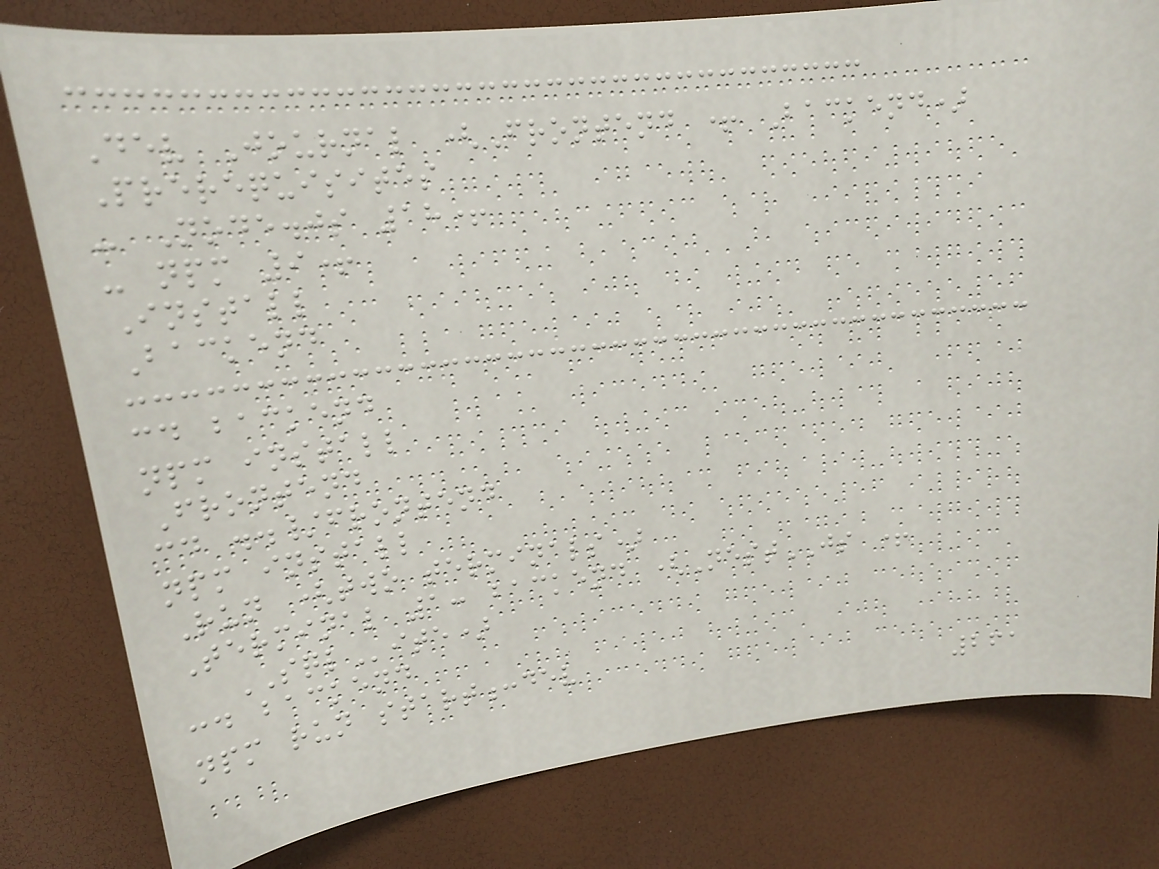Dev Journal (Frontend + Backend)
Prerequisites
- Node.js 18+
- npm 9+
Install
Backend
cd backend
npm install
Frontend
cd ../frontend
npm install
Run (two terminals)
Terminal 1: backend (NestJS +
SQLite)
cd backend
npm run start:dev
261
